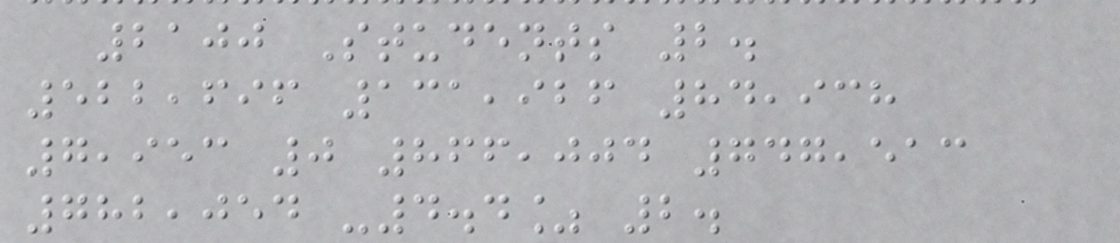2100 Students 2.
522,696 131,926 84,938
7,953 0 866,004 747,513
782,054 -4.4% 2.
